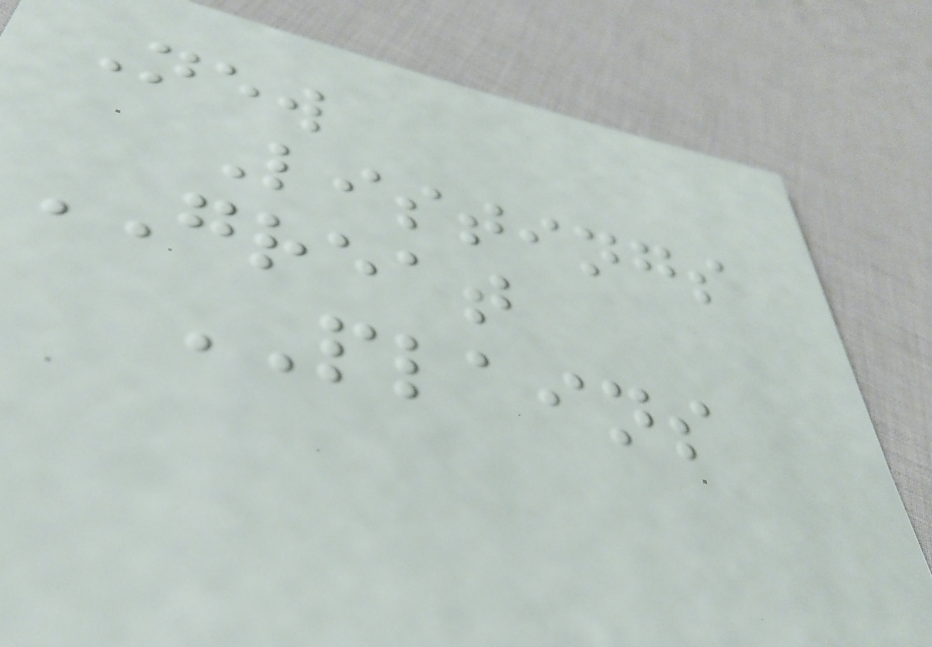New
Listings
GREAT
PLAINS
